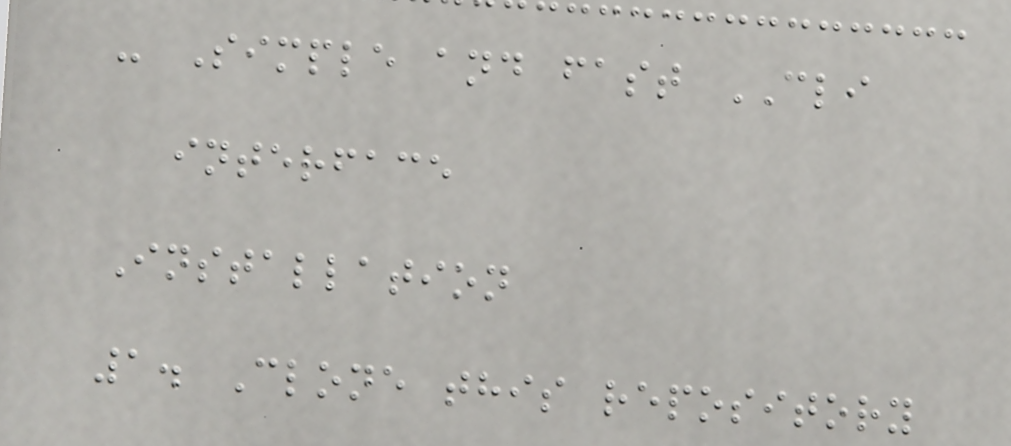- Simple and fast CLI
interface
Installation
1. Clone this repository
